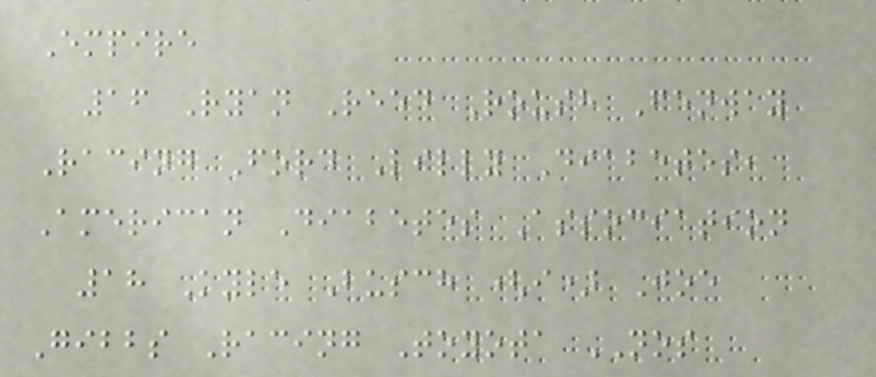Empire
16 Ryan Reed Roush Fenway
Racing Ford Lilly Diabetes,
American Diabetes Association
18 Kyle Busch (i) Joe
Gibbs Racing Toyota NOS
